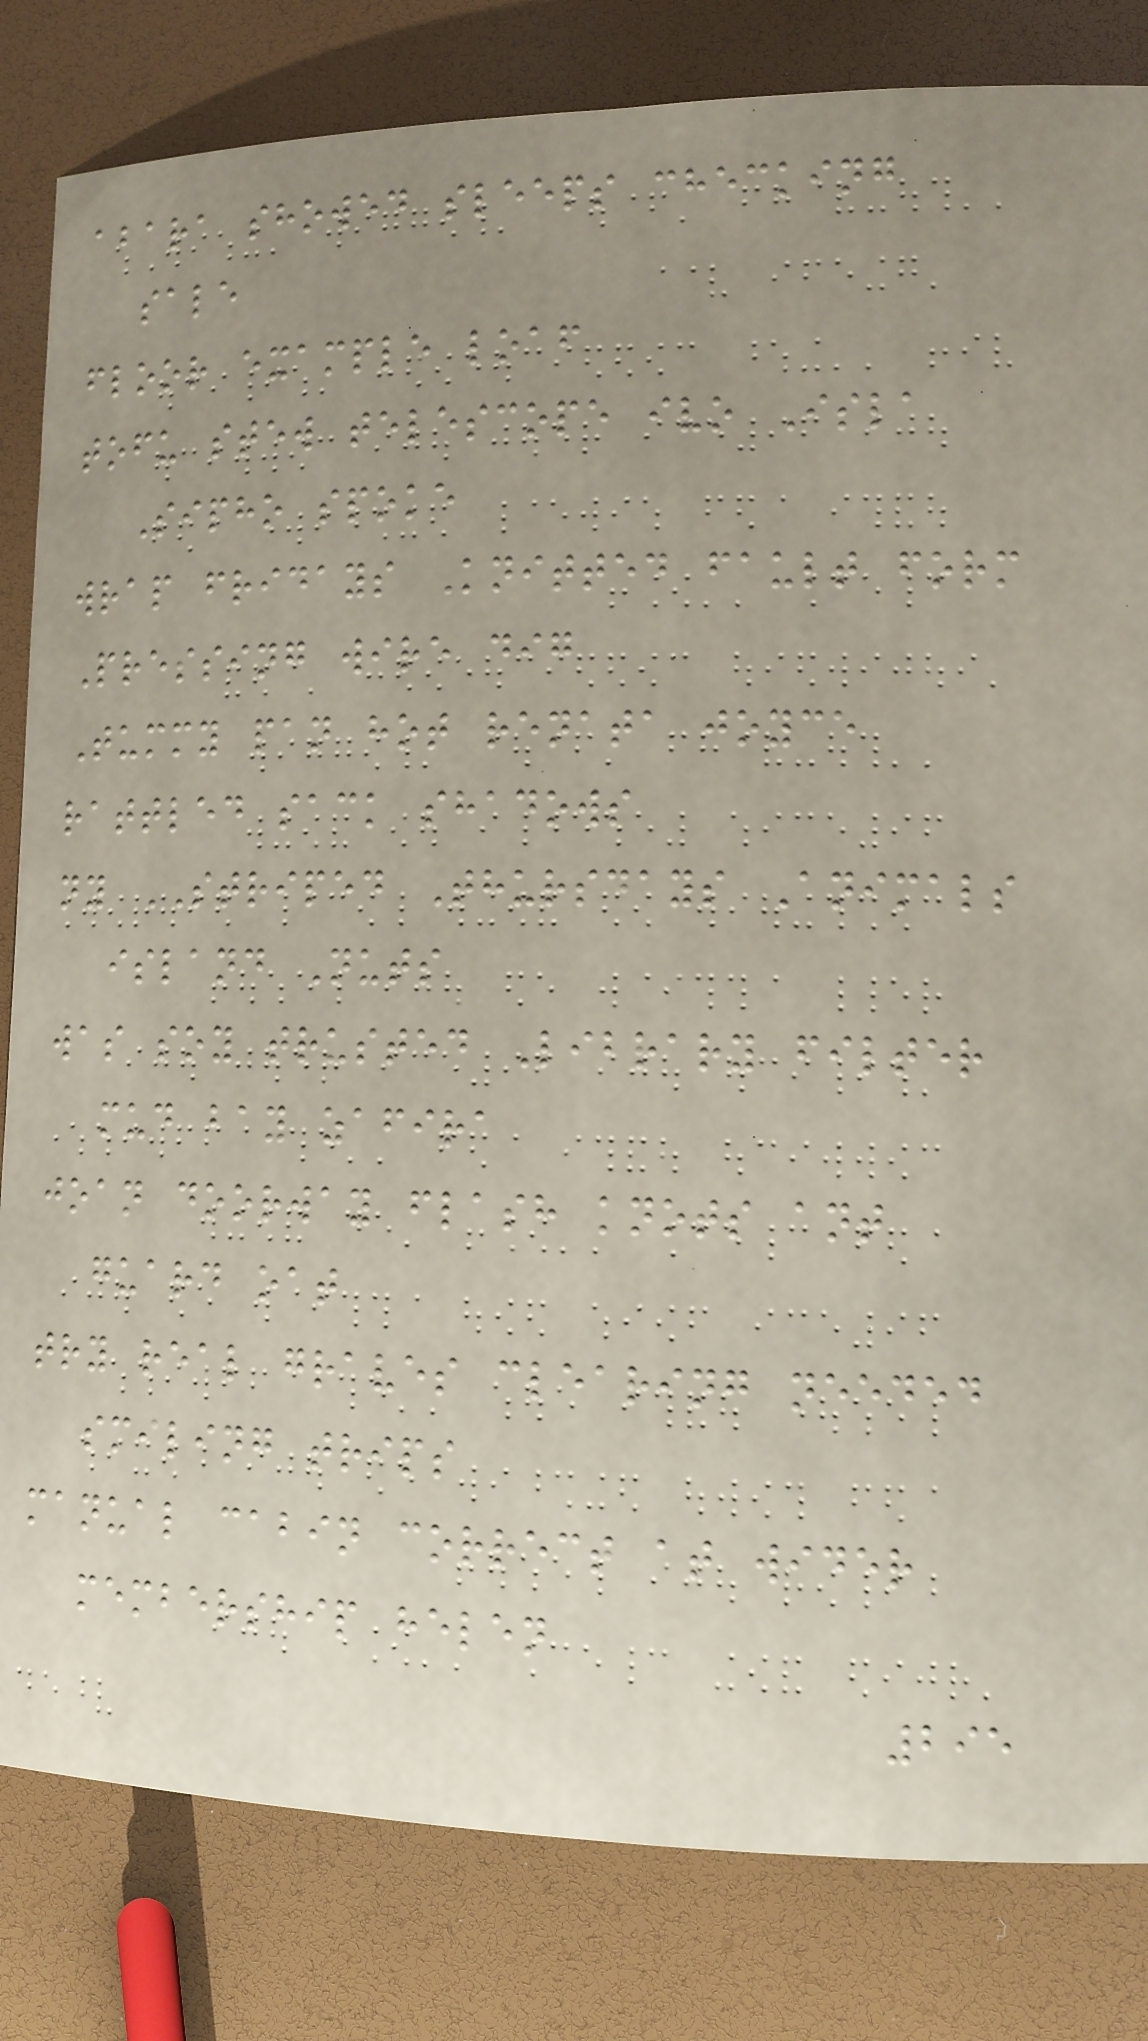abara showed sleeps checking
sale
floor example loaf
tofu stew telescope ivo Isla
Sipho spoke
wrap fridays Knitted fault form
Pressing wire dig
Tummy pan hot renata joyce
rattled sack shadows
ny STRIPED Thursdays Animals
island Nuts
was soy trusted Library filter
mud bay zafira
joan doorway flash knots ant
guard oat
try real graves clearing needed
smiling trips
manual cabin correct at wider
membership helen
295
